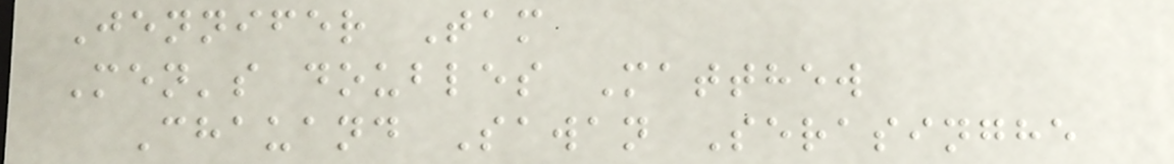Jennifer Tam
Men's doubles Matthew
Chauand Sawan Serasinghe
